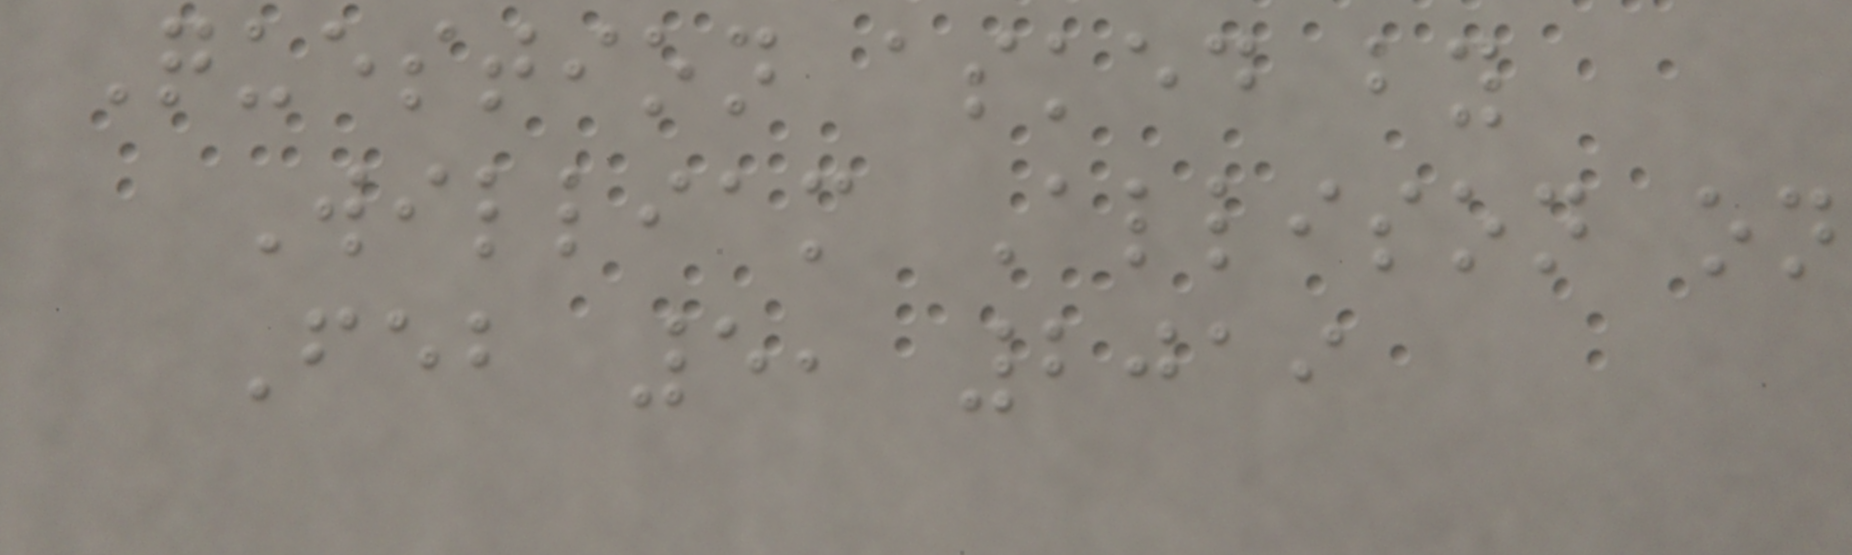Question asked by
William Allison on
Feb 5, 2019
